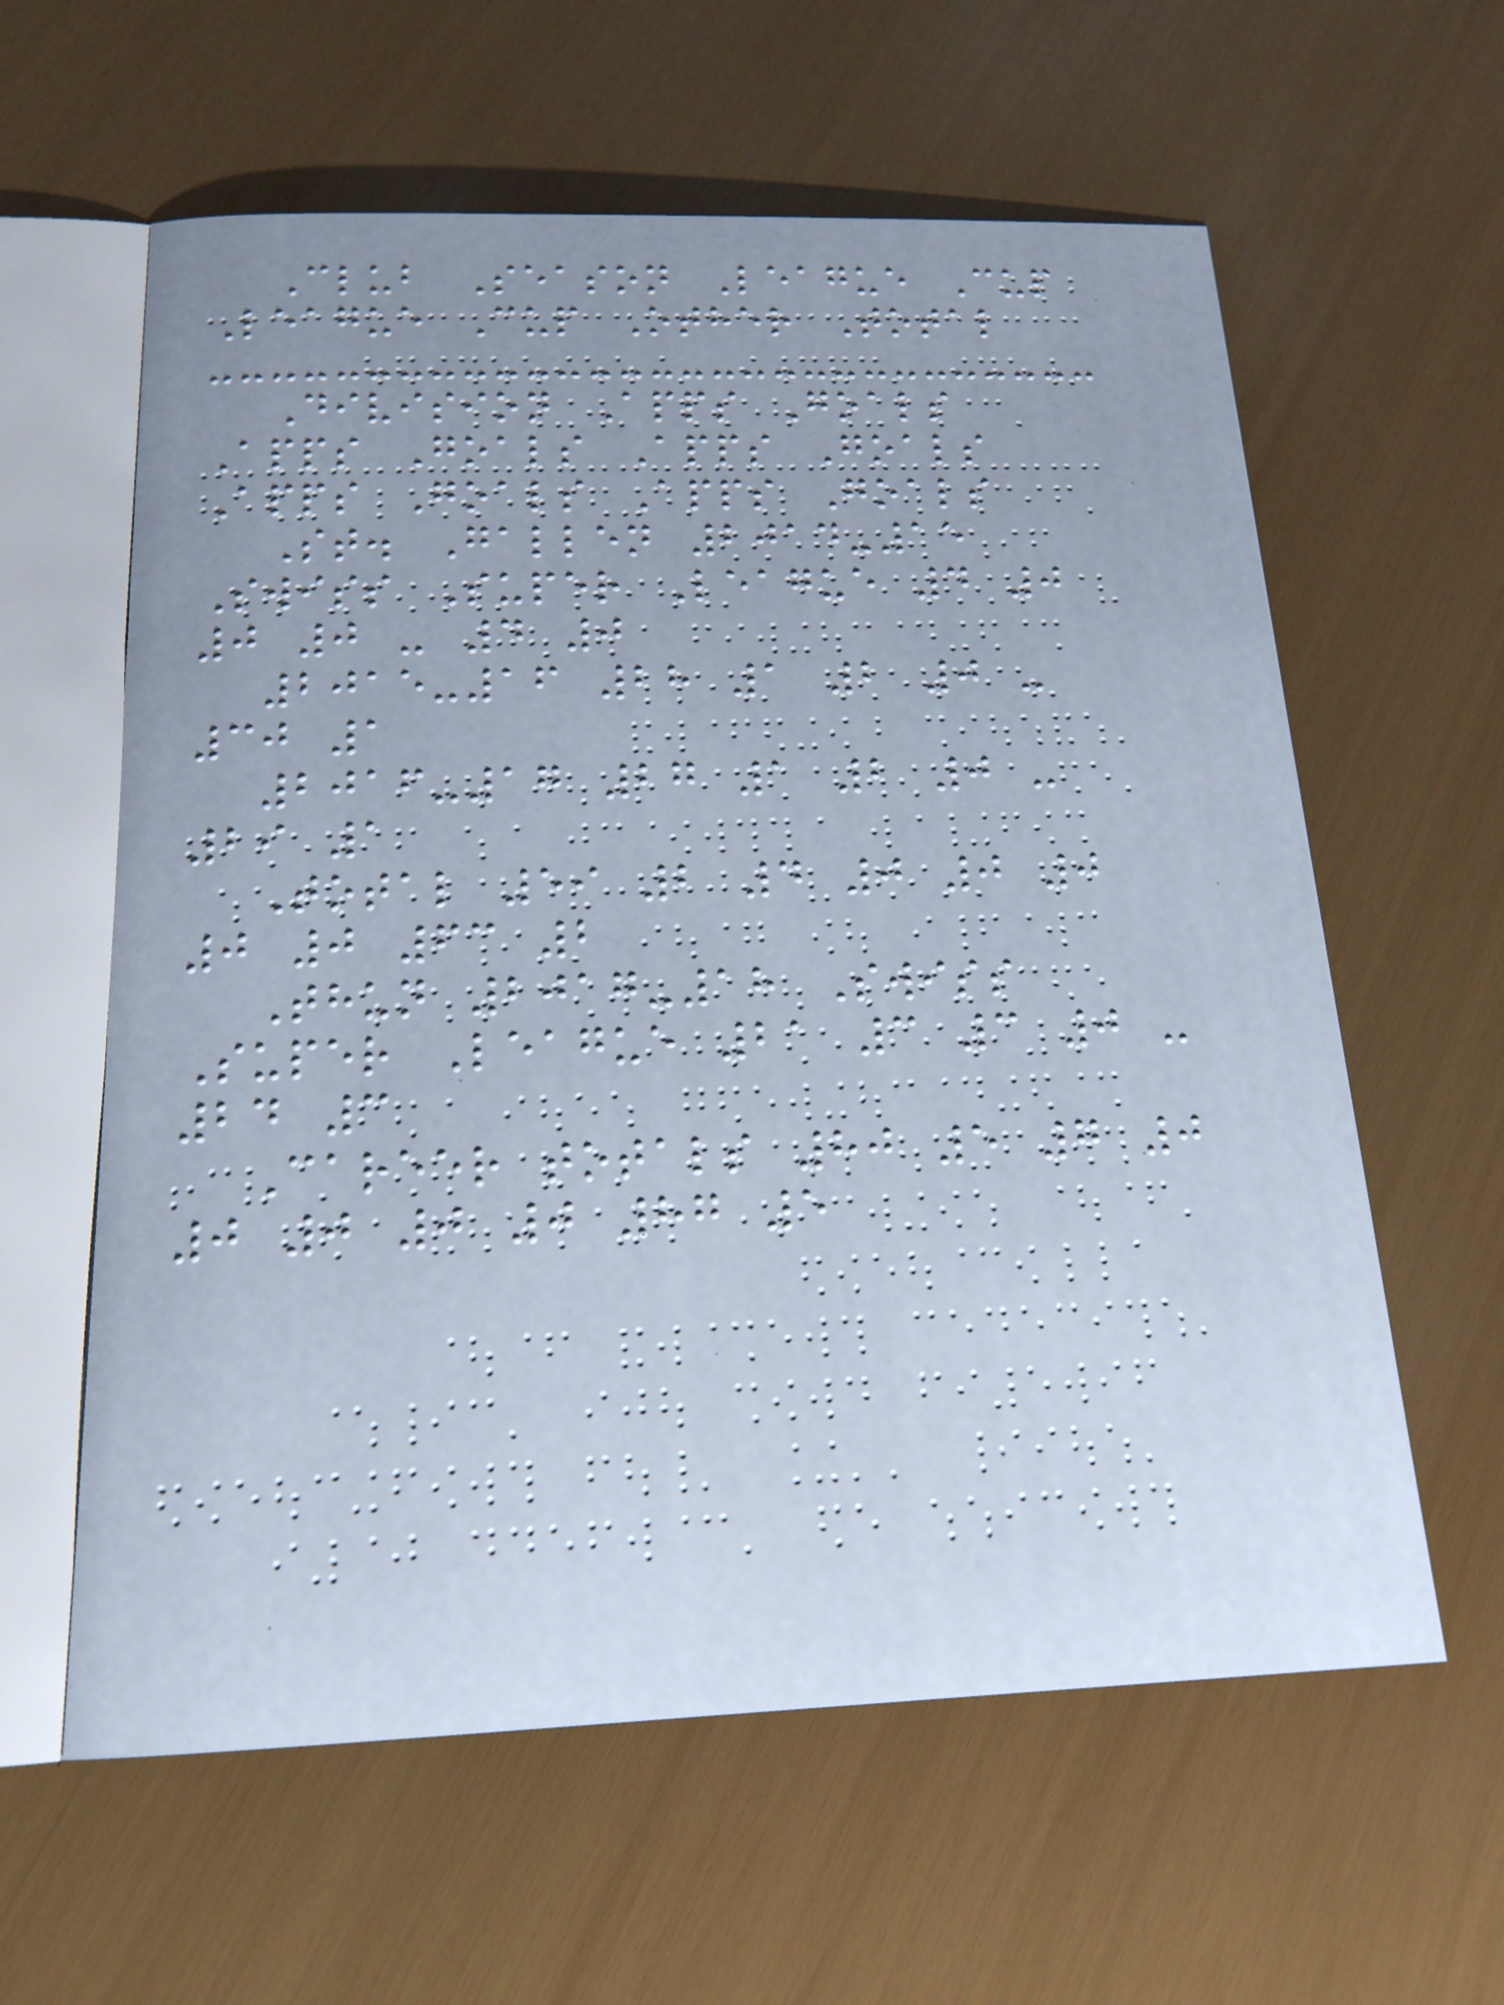Club Season League Cup
League Cup Other Total
Division Apps Goals
Apps Goals Apps Goals
Apps Goals Apps Goals
St. Gallen 2014-15
Swiss Super League 4 0
0 0 - 4 0
2015-16 28 1 2 0 -
30 1
2016-17 27 1 2 0 -
29 1
Total 59 2 4 0 0 0
0 0 63 2
Thun 2017-18 Swiss
Super League 21 3 3 0 -
24 3
Career totals 80 5 7 0
0 0 0 0 87 5
